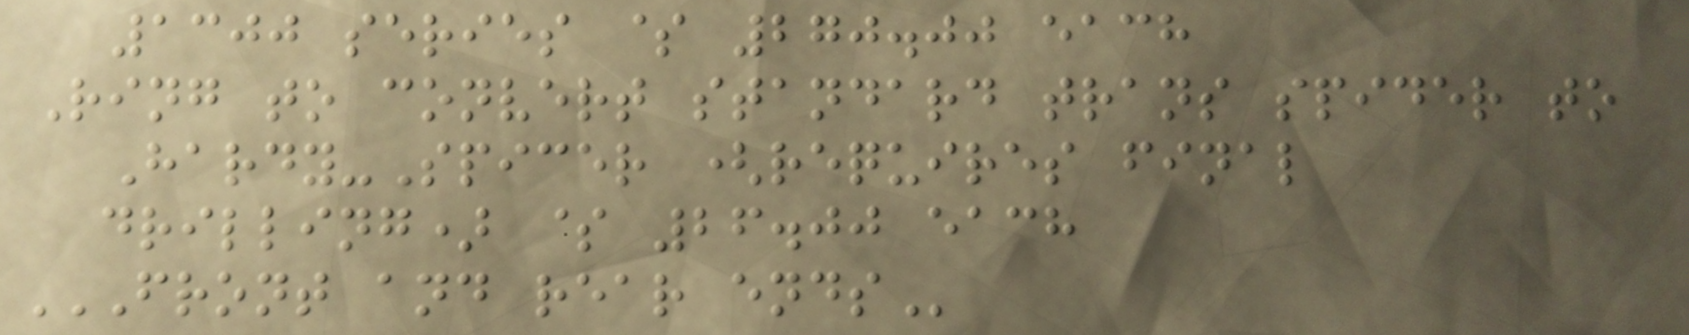1300 series $ 270.00 each
Ring to convert standard trans spider to
Hardy-Spicer (requires final
drilling) $ 26.00 each
FRONT AND REAR ENDS
